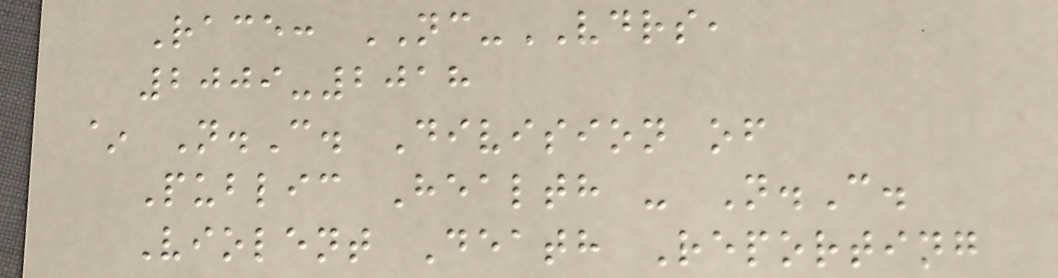Race: NC-VDRS,
2009-2018
~ N.C. Division of
Public Health - N.C.
Violent Death Reporting
